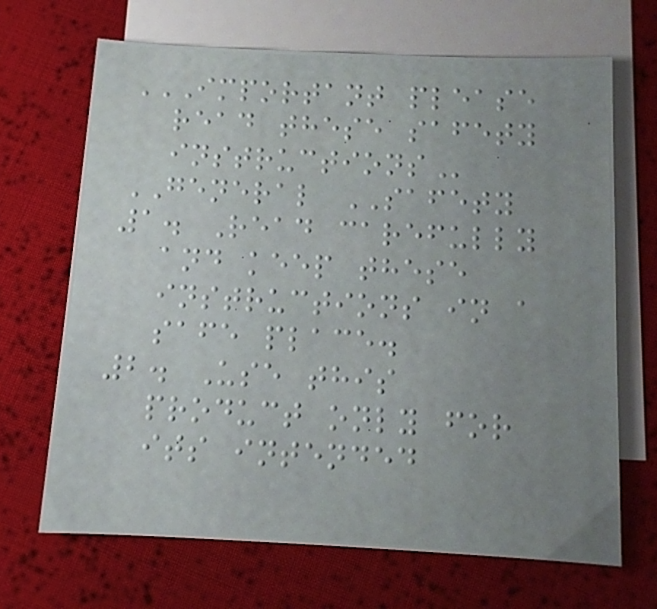IMPORTANT PLEASE
READ THESE SAFETY
INSTRUCTIONS
GENERAL SAFETY
1. Read carefully
and keep these
instructions in a
safe place.
2. Use this
product only for
its intended
